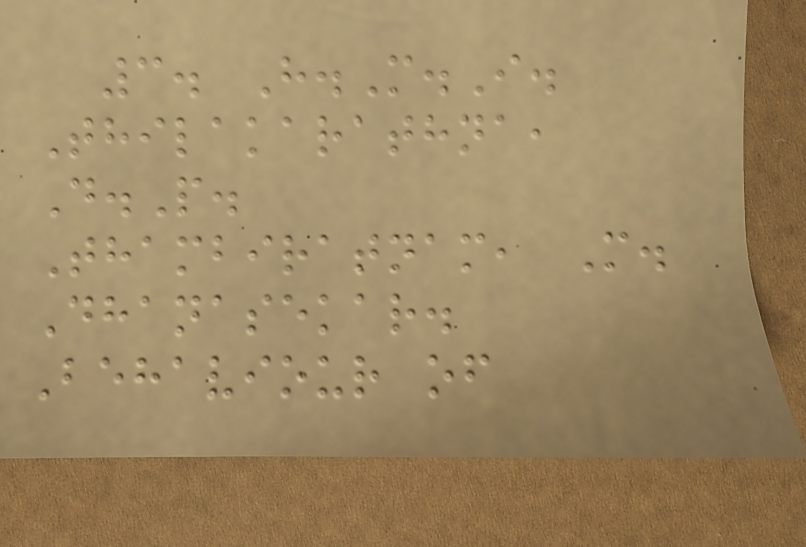3. H.M.I.
Thilakarathna,
D.P.
Thambiratnam, M.
Dhanasekar.
Behaviour of
